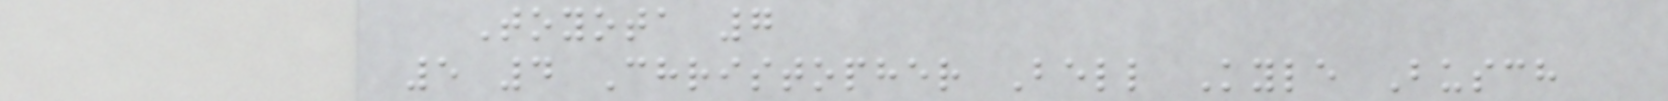Toyota 7
5 4 Christopher Bell Kyle Busch
